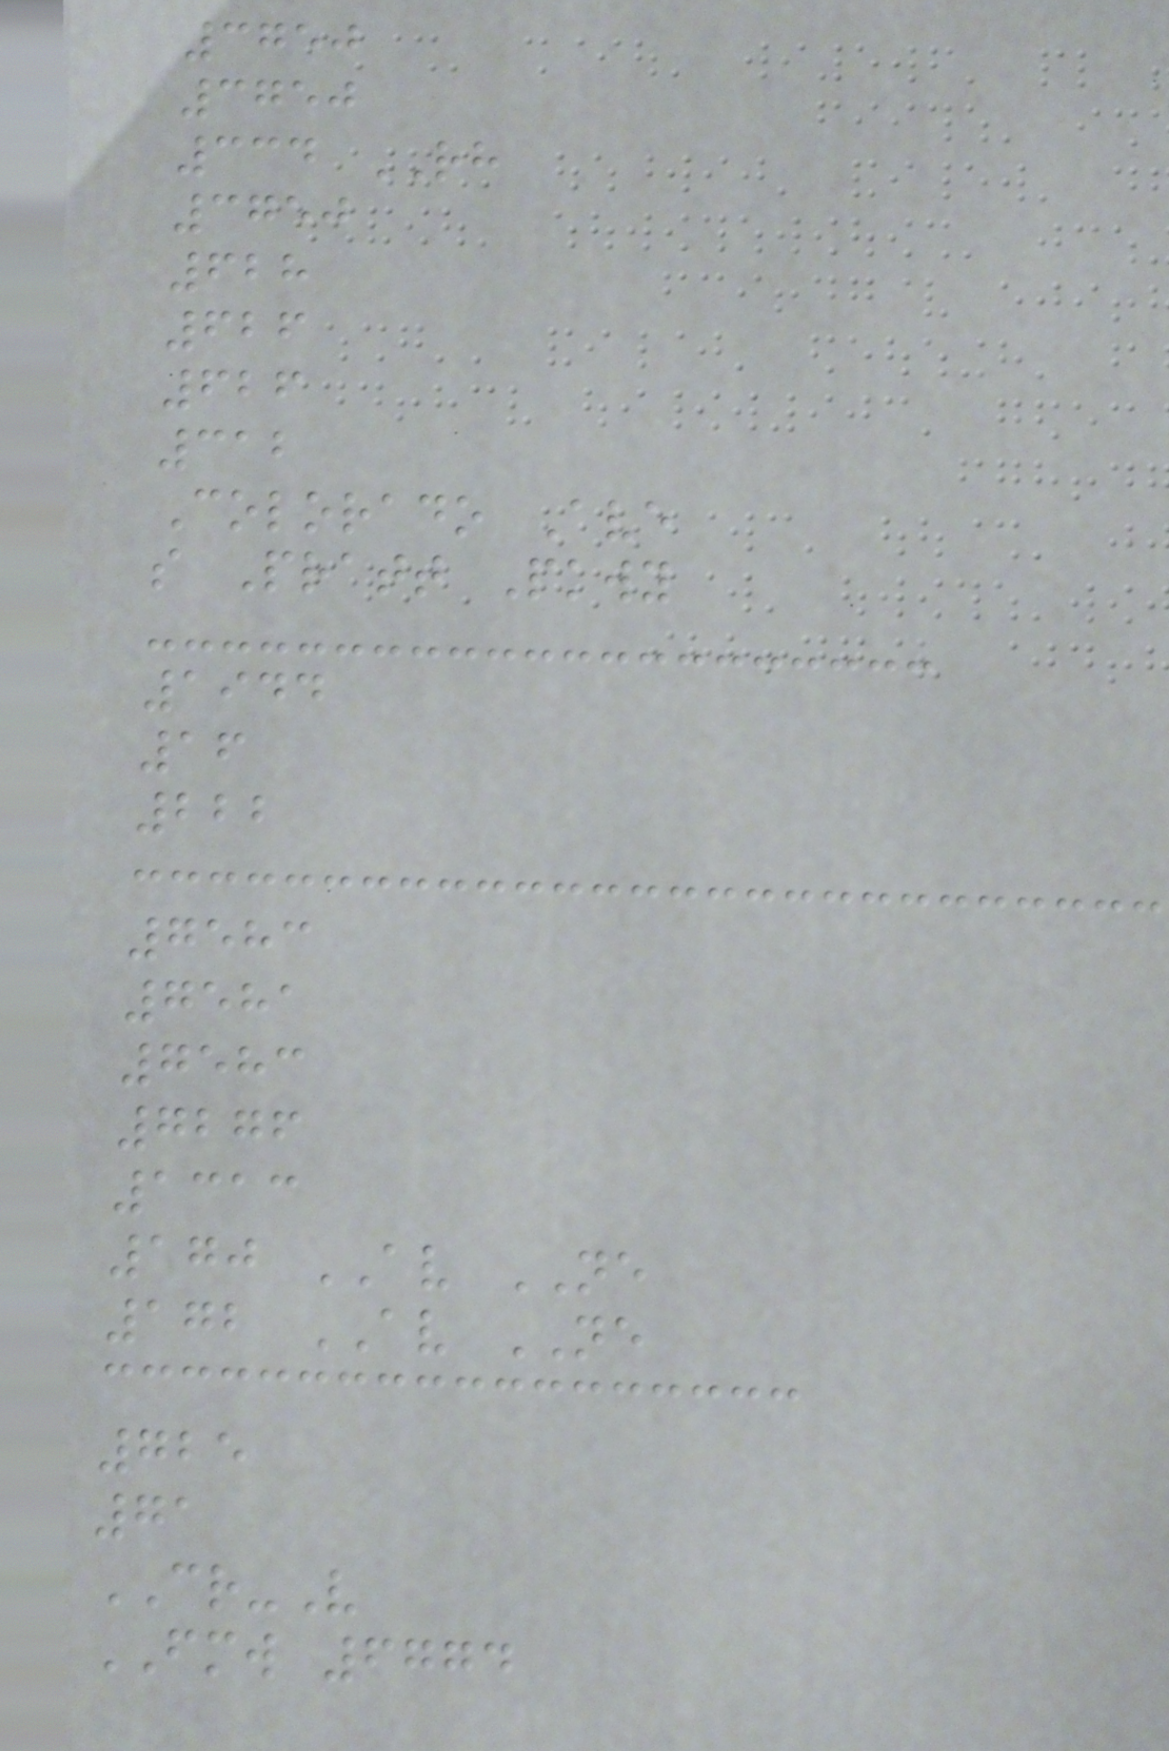3750
3750
334 RH
3750
628
626
626
312
Colorado Ave
s Pratt Pkwy
1944
16
222
7583
7581
7583
7276
1313
170 AV NE
172 AV NE
725
71
CR-V
FMW 6774
